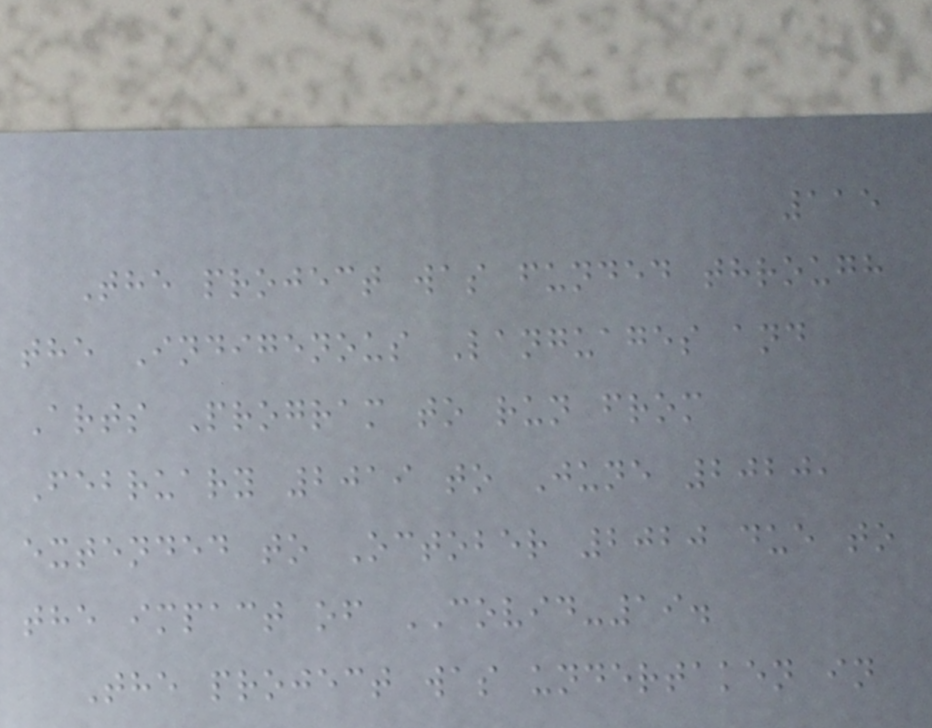115
The project was funded through
the Indigenous Languages and
Arts Program to run from
February 2019 to June 2020,
extended to October 2020 due to
the impact of COVID-19.
The project was undertaken in
